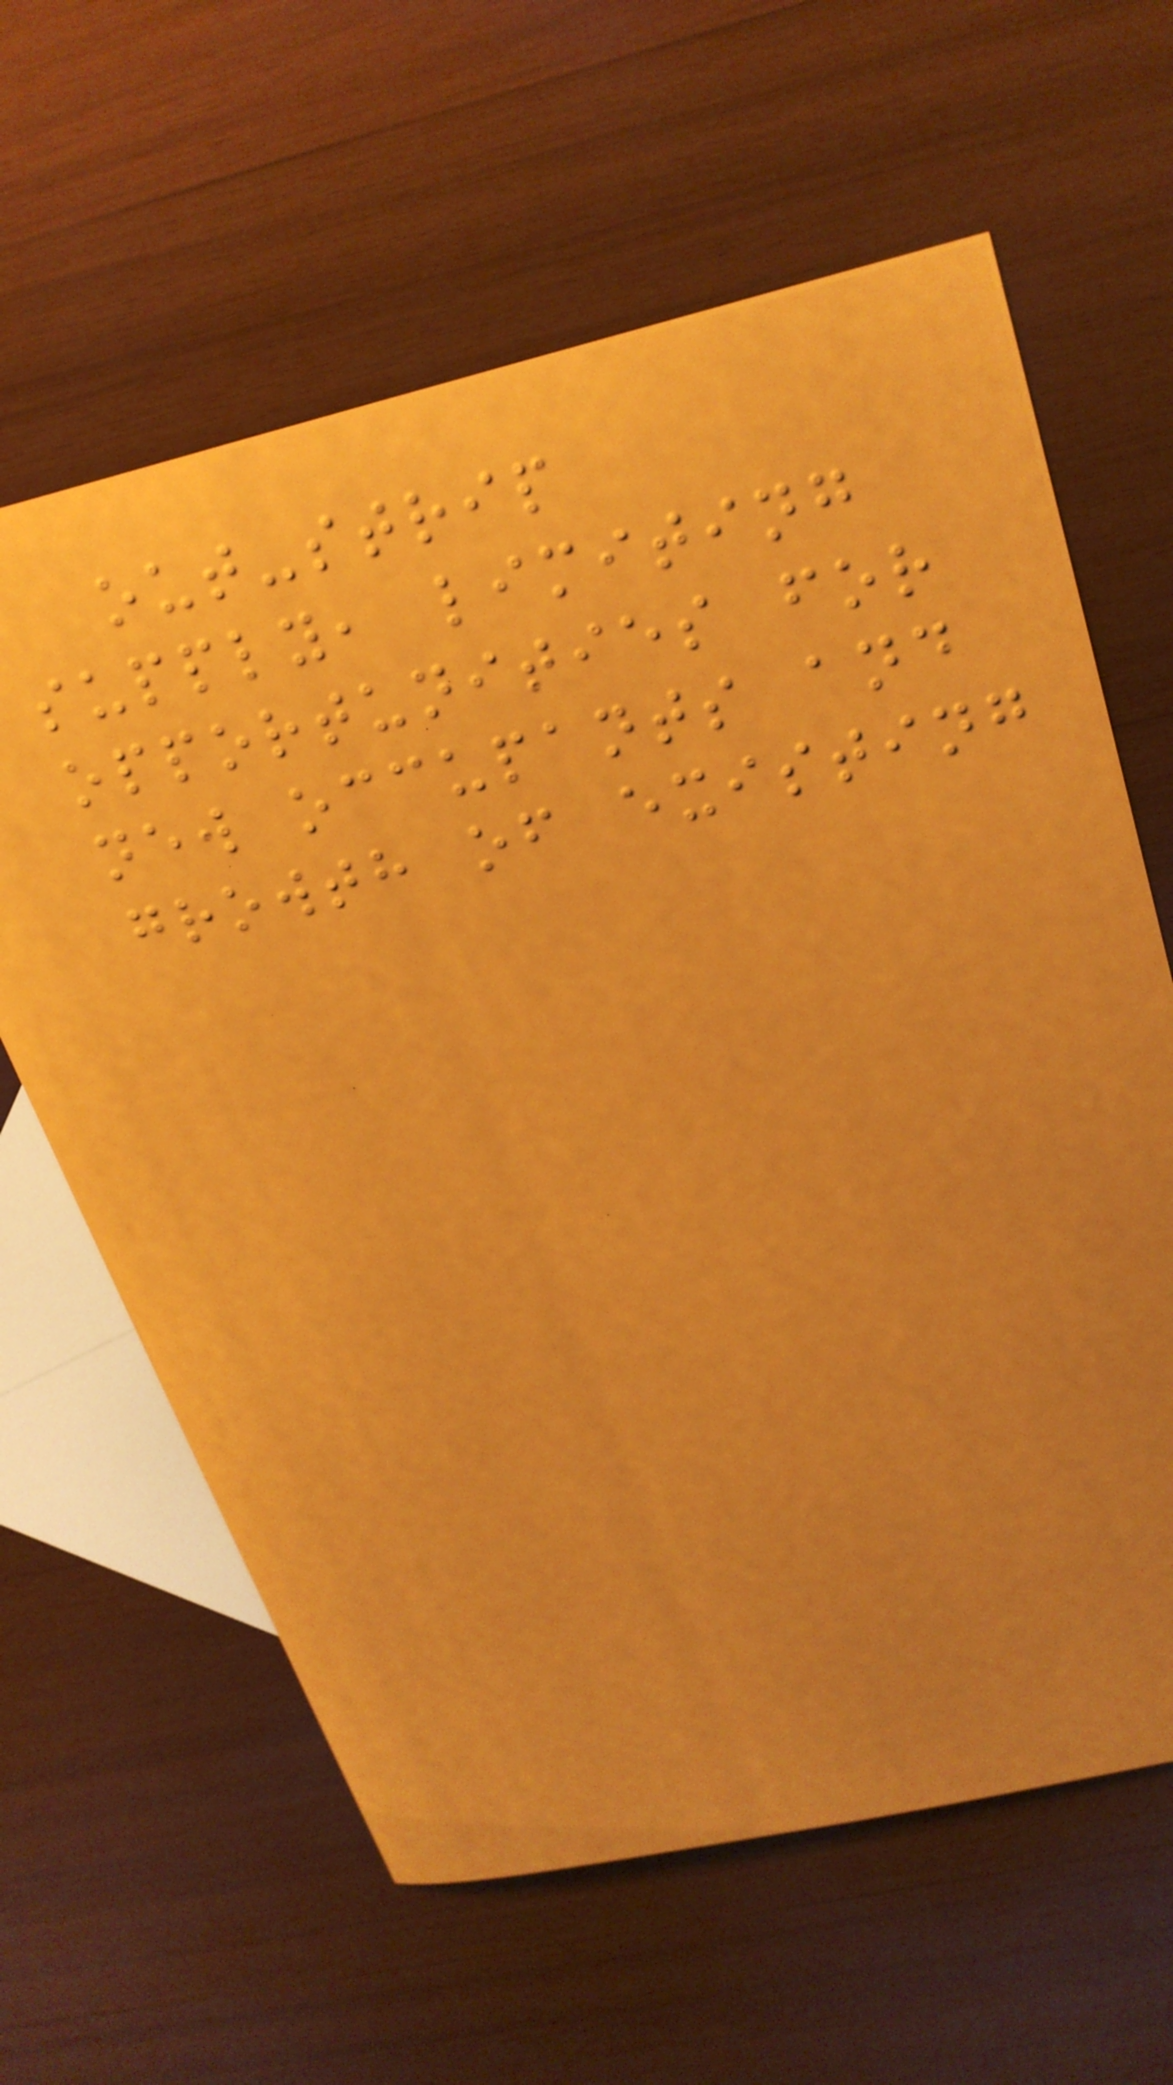out-strip
supply, limiting
opportunities for
new occupants and
growth of existing
